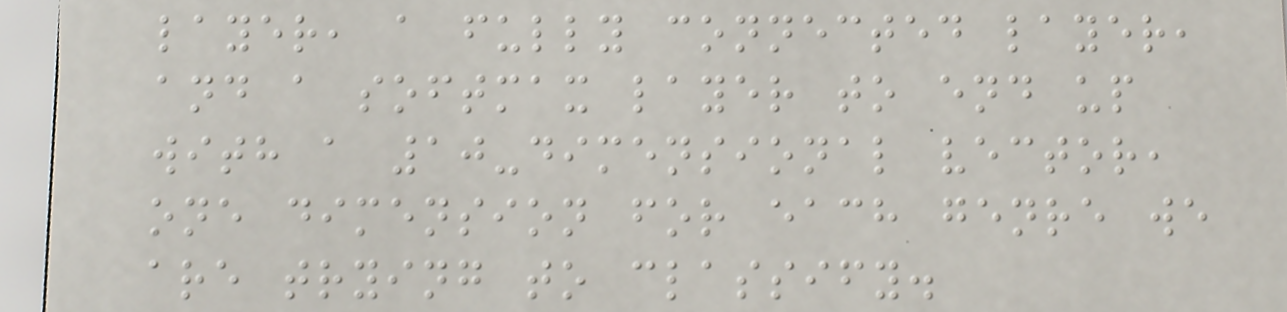layer, a fully connected layer,
and a softmax layer to end up
with a 10-dimensional vector,
one dimension for each genre we
are trying to classify.
